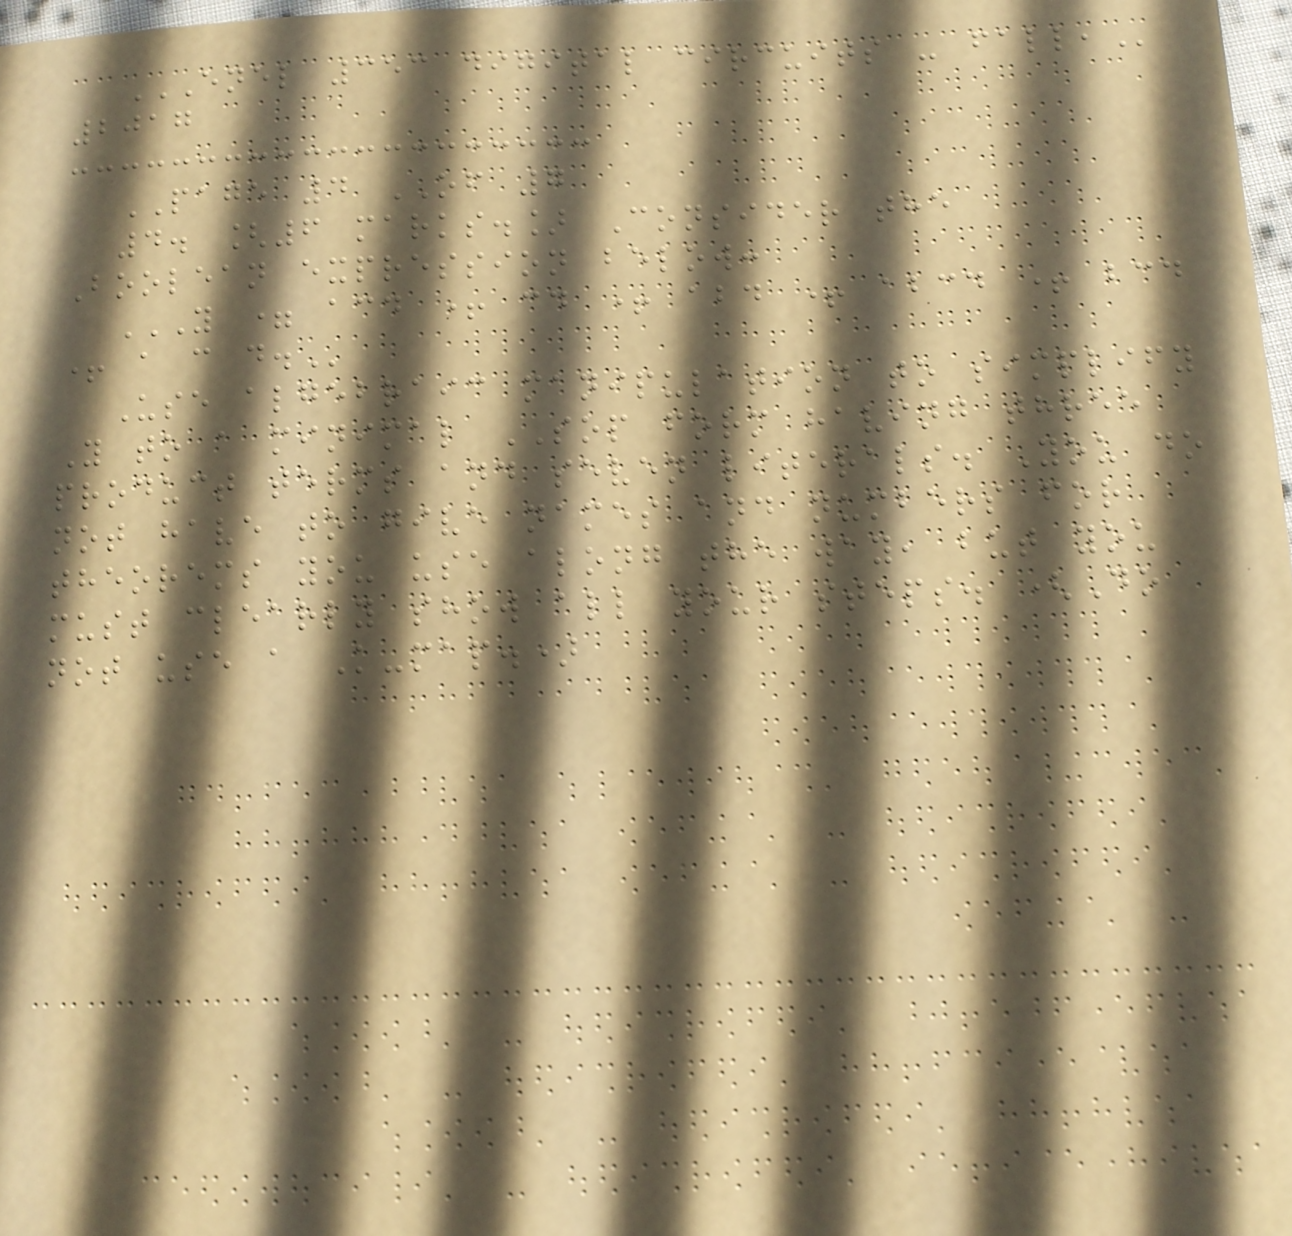ENEL 353 DIGITAL CIRCUITS - FALL,
2017
PAGE 4 OF 7
4. [6 marks.] Consider the
Boolean expression below:
Y = ACD + CD + ABD + ABCD + BCD
+ A C D.
Use algebraic manipulation to simplify
Y to a minimal SOP form having three
product terms and seven literals. You do
not have to give names and numbers for
theorems you use along the way, but you
must clearly show all your steps. (Do
not use a K-map.)
